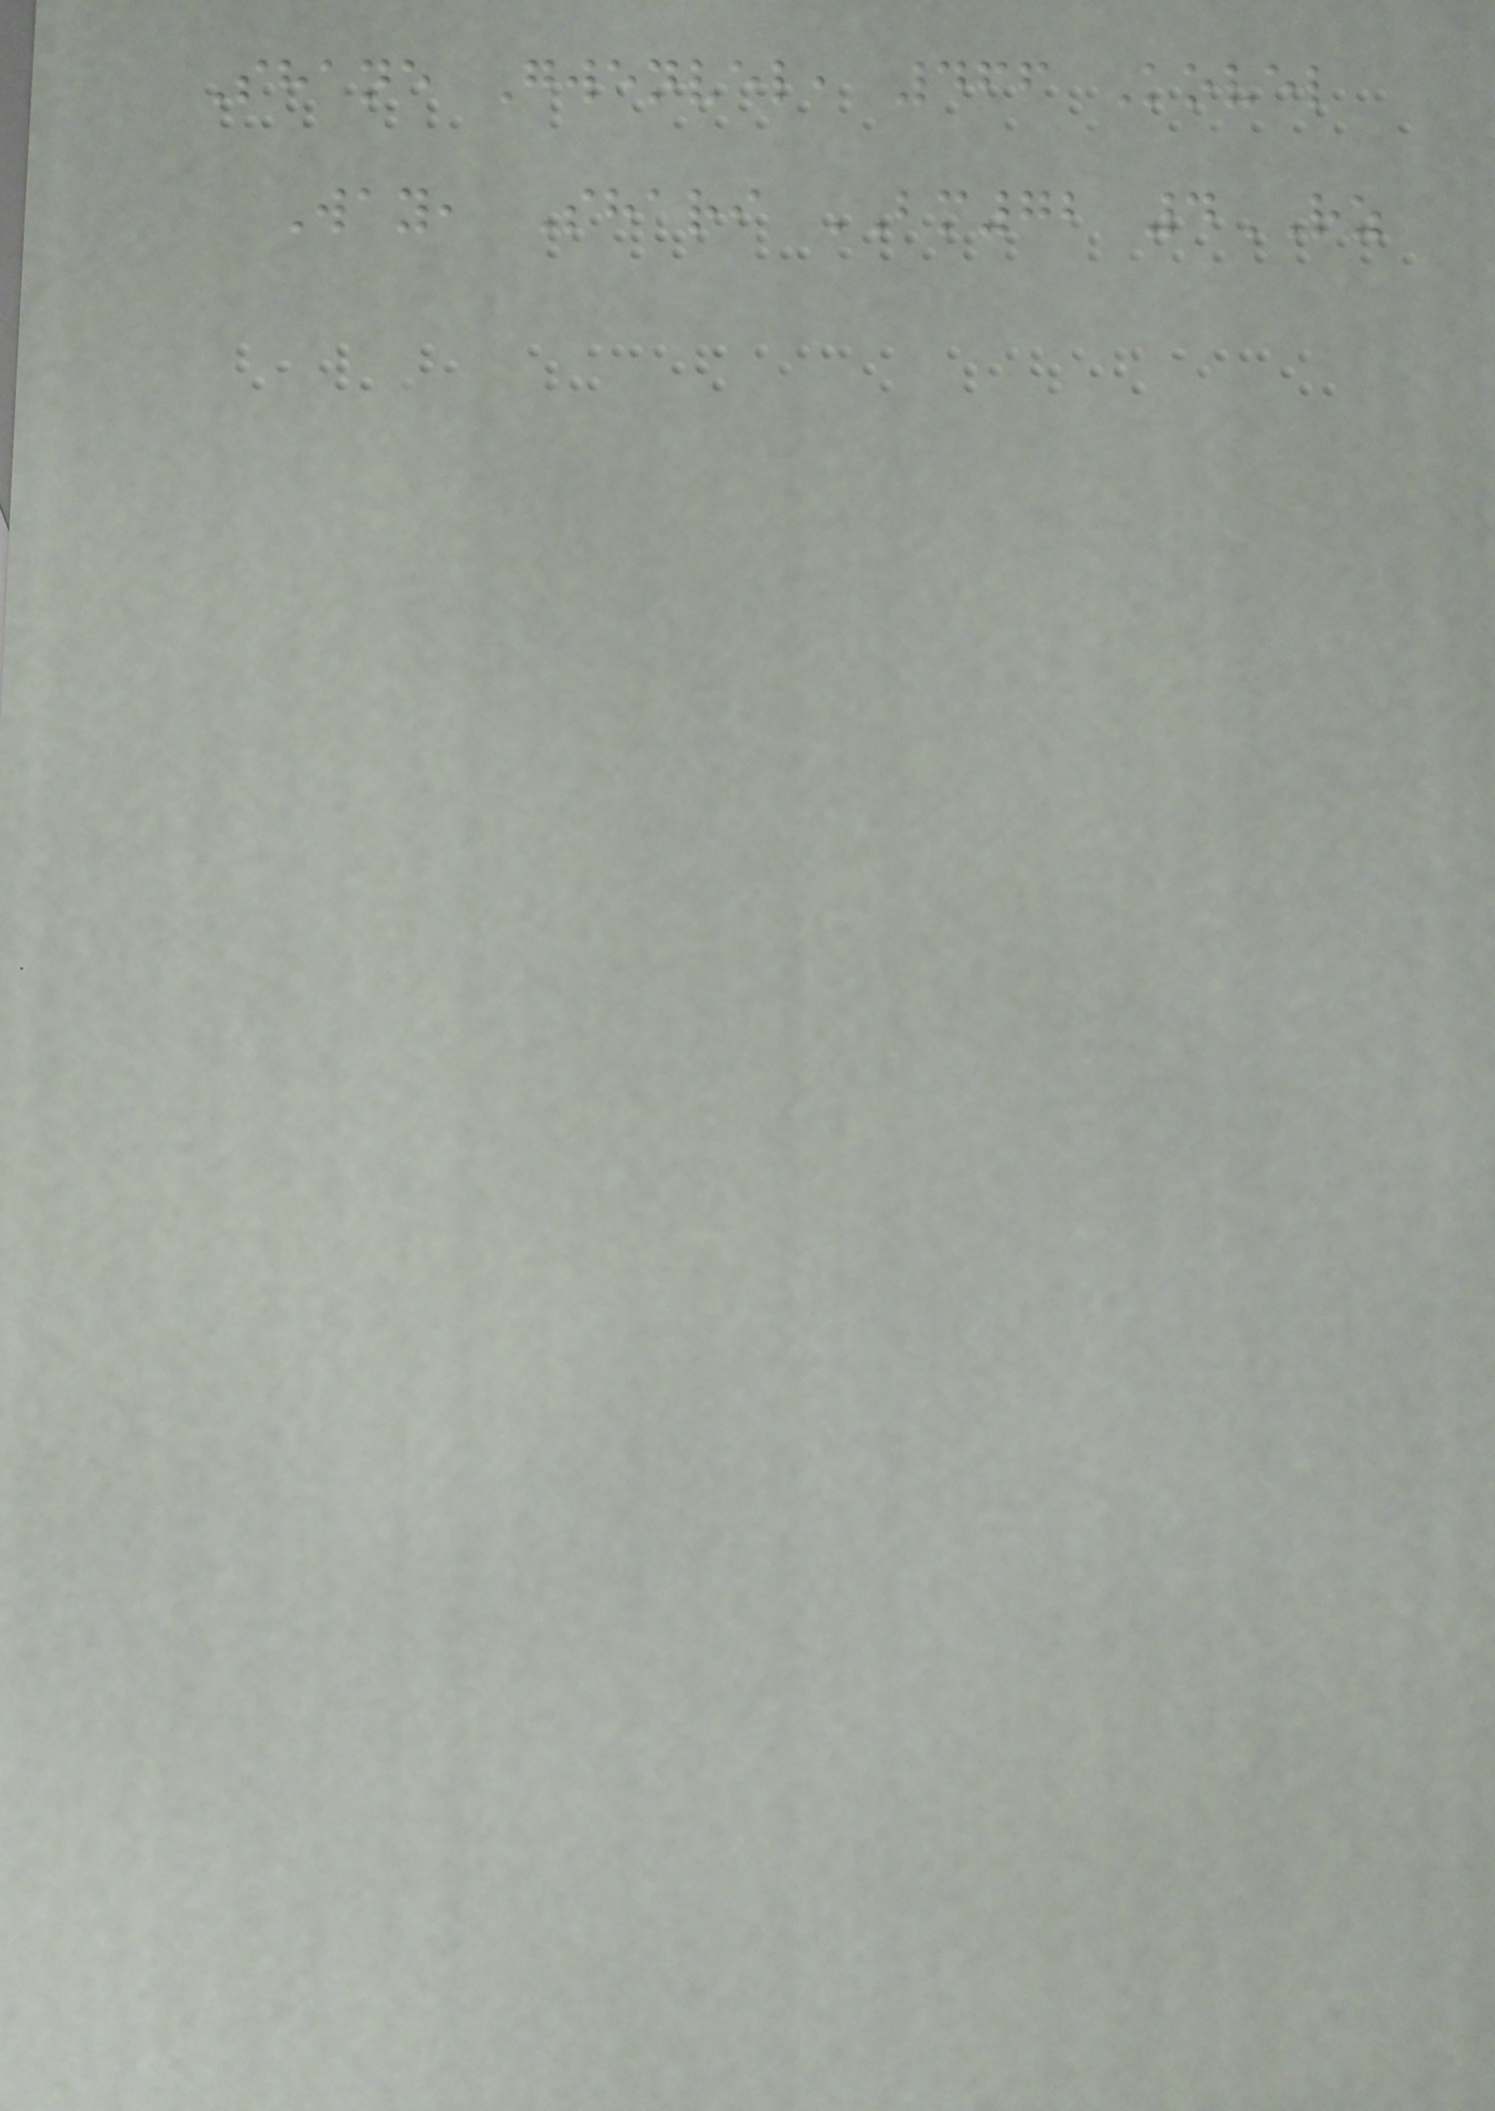Shane Gwenvel, 466 Kovel
Way, Shari BM72 4RZ
